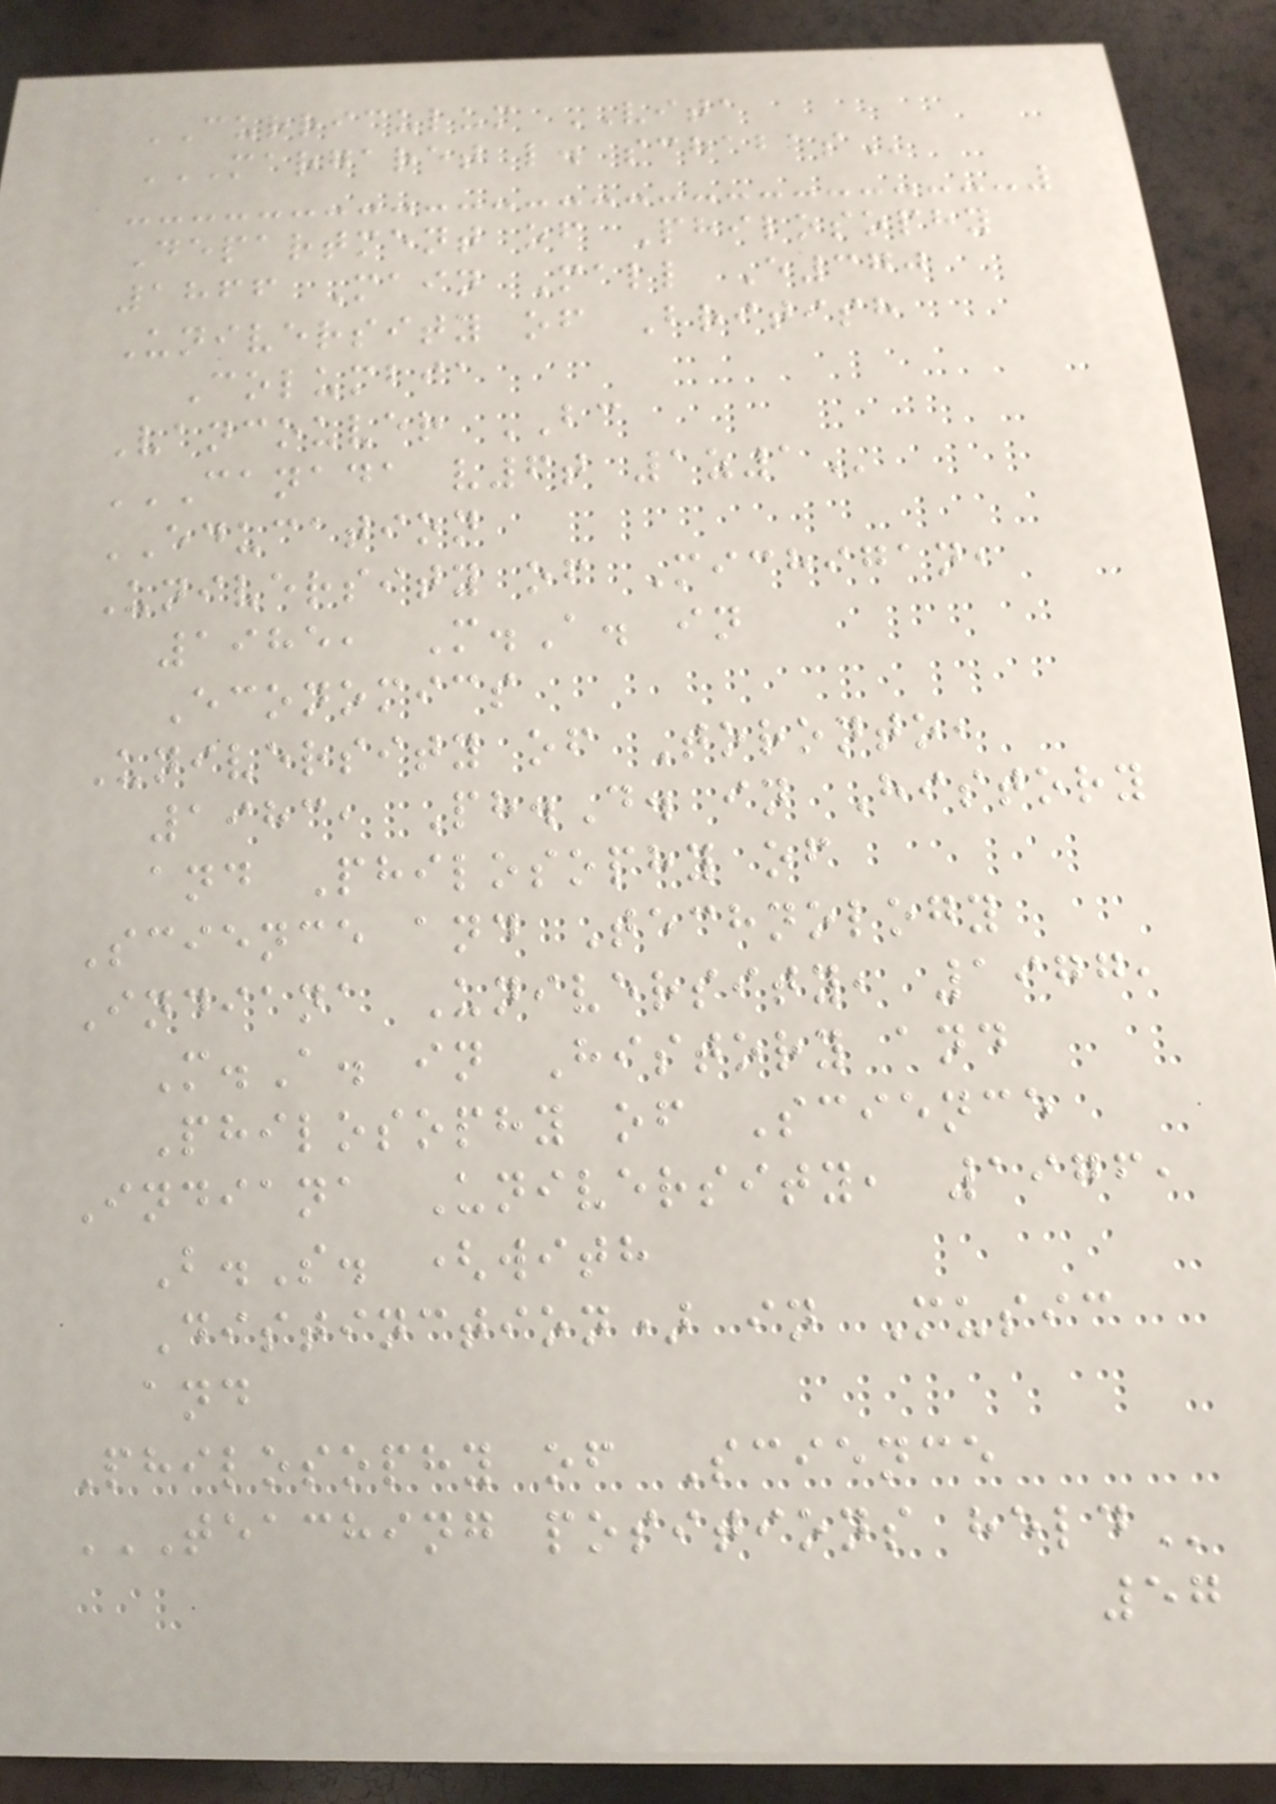CURRICULUM VITA
MARGARET L. SCHABAS
Department of Philosophy
1866 Main Mall E370
University of British
Columbia
Vancouver BC
CANADA V6T 1Z1
EDUCATION
University of Michigan,
1985, M.A. in
Economics
University of Toronto,
1983, Ph.D. in History
and Philosophy of
Science and Technology
Indiana University, 1977,
M.A. in History and
Philosophy of Science
Indiana University, 1976,
B.S. (with
Distinction) in Music
and
Philosophy of Science
TEACHING POSITIONS HELD
57
